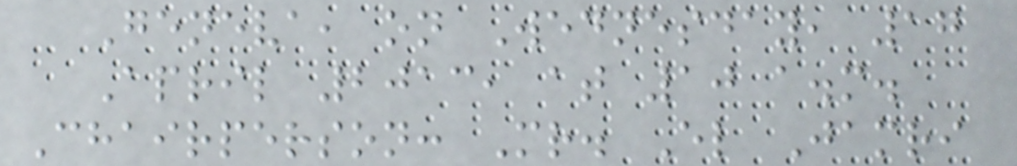Geneva, on Wednesday, 17
April 2013, at 10 a.m.
Chairperson: Mr. El Jamri
